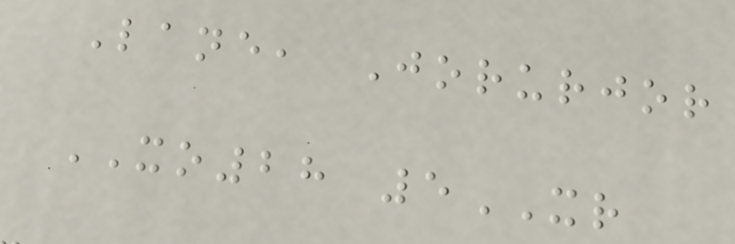Lane, Jorurjor
XO28 5XR
